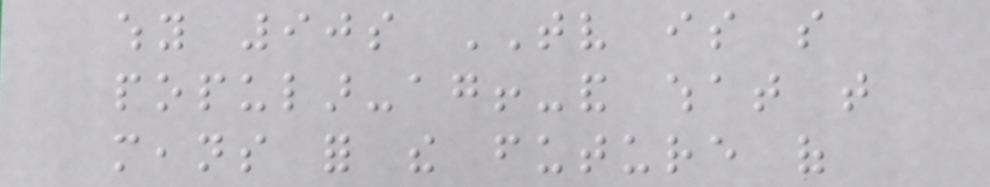why 90s TV is so
popular-again!-and what that
means for the future of
